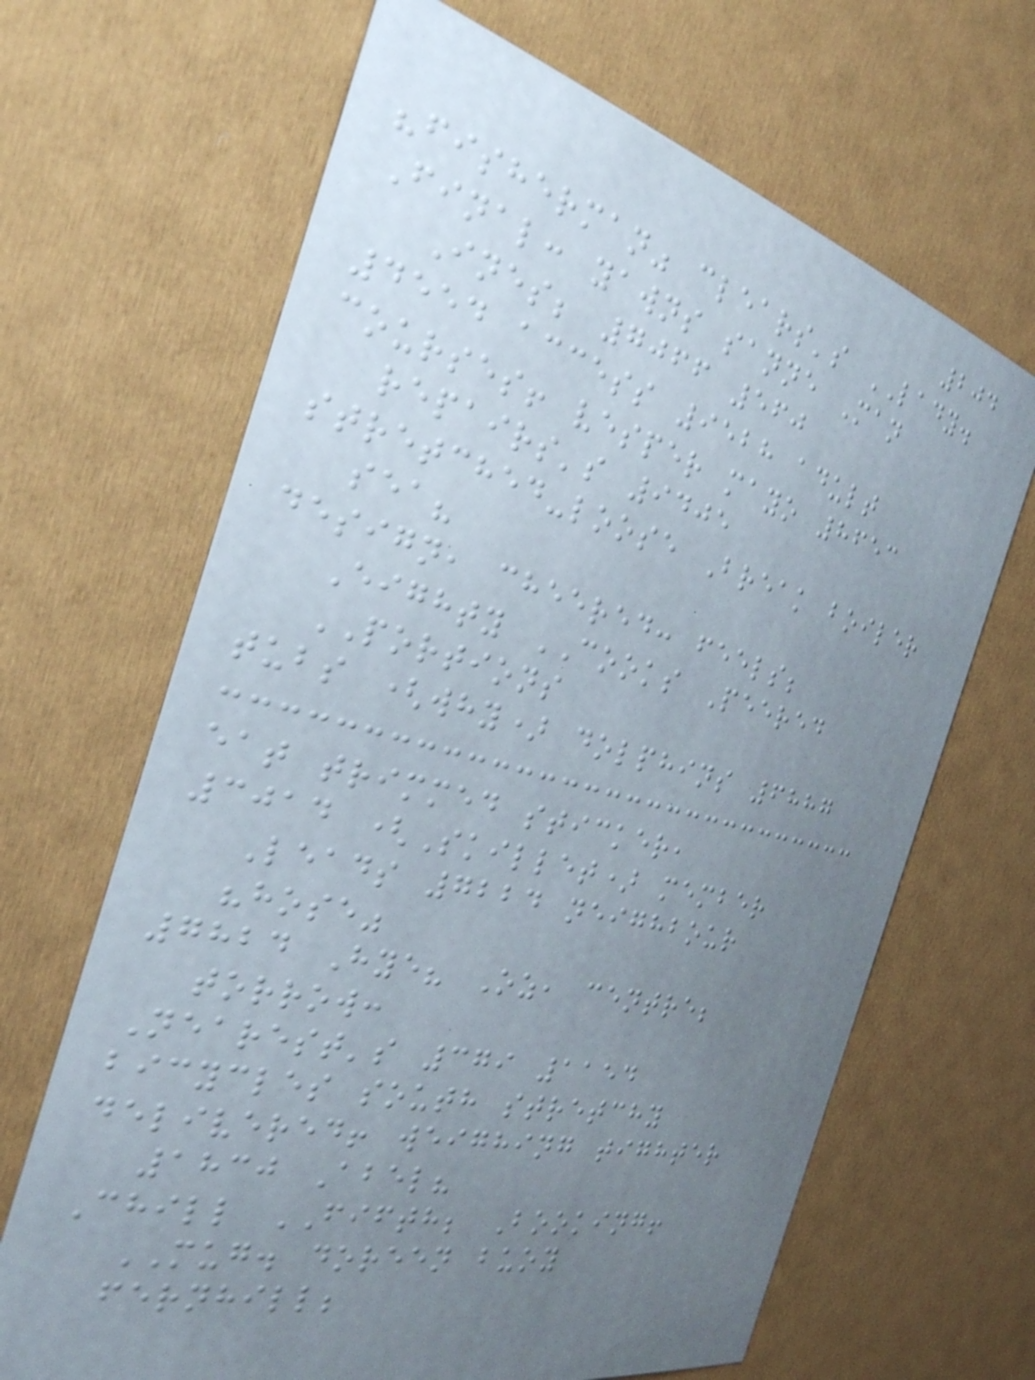204
"fisherman" clears's LADY.
Final: yawns sanne Man
Ines; 7066 560
4554 access 9528 adult
courses! vesper mayo 8653
repairs's 9405
stretched-loose Break boiler
sea?
design, cheered: feels;
Eighty COOKS Peered
PORTIONS
tubs (why) dolphins 6887
eat trimmed sticker,
3014 (Skillet) member
Leads 7224 neighbour
"hose"
7824 Hye? Oz, centre;
torrow:
Nearest's 379 1154
bicycles south stretchy
delivered! weighing tighter
1830 Abel?
Chill FIFTH; Booking!
MUG. doreen buoy
fernhill;
